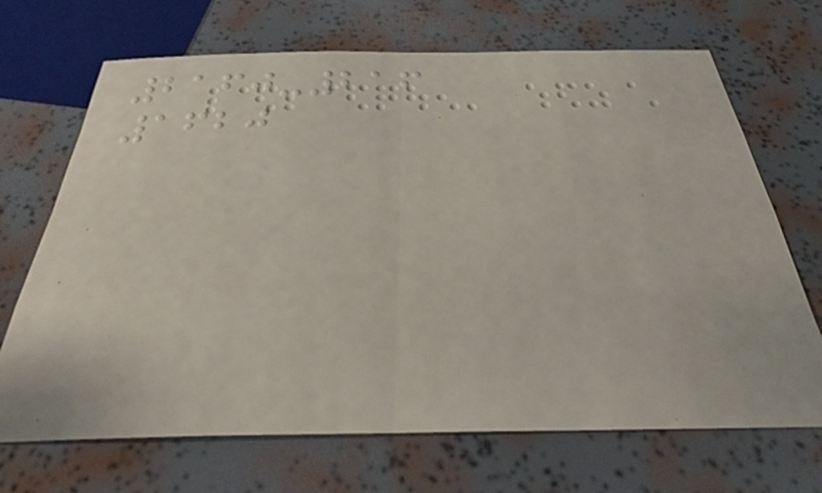2160-216
1620
